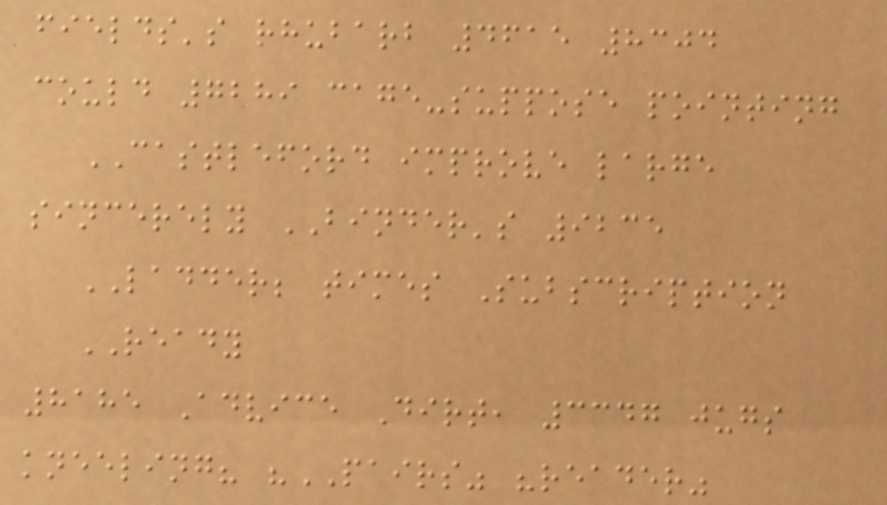fields's rhubarb 4615 8304
could 7289 cage-suppose pointing
CASTLEFORD improve large
sincerely BINDER's 9235
LADDER; times Subscription
READY
8185 Advice Dirt, 3347 jugs
kneeling? "PAIRS" "reader"
